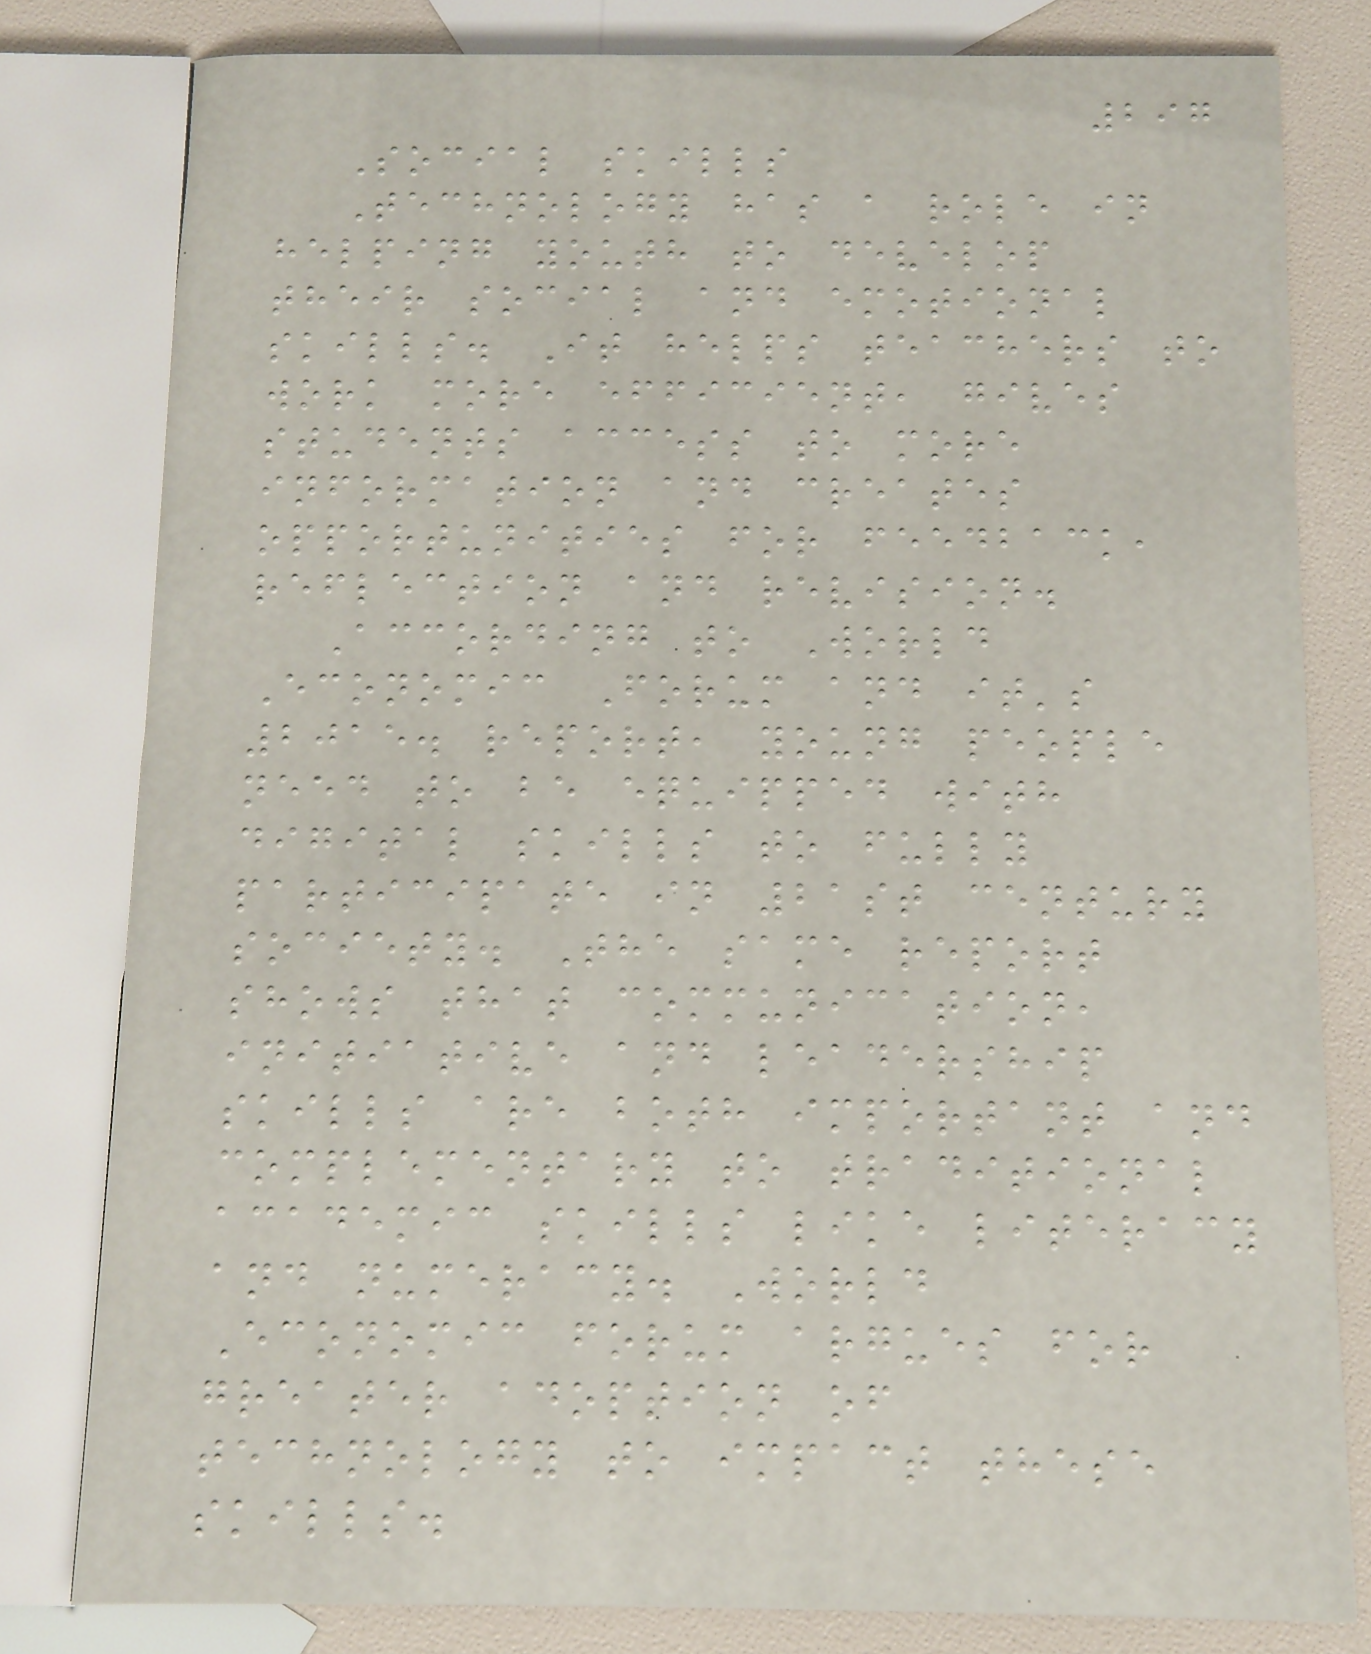297
Social skills
Technology has a role in
helping youth to develop
their social and emotional
skills. It helps teachers to
work more efficient, gives
students access to more
information and creates
opportunities for feedback,
reflection and revision.
According to World
Economic Forum and it's
2015. report, young people
need to be equipped with
digital skills to fully
participate in 21st century
society. The same report
shows that communication,
initiative and leadership
skills are both important and
complementary to traditional
academic skills like literacy
and numeracy. World
Economic forum argues for
greater adoption of
technology to impact these
skills.
